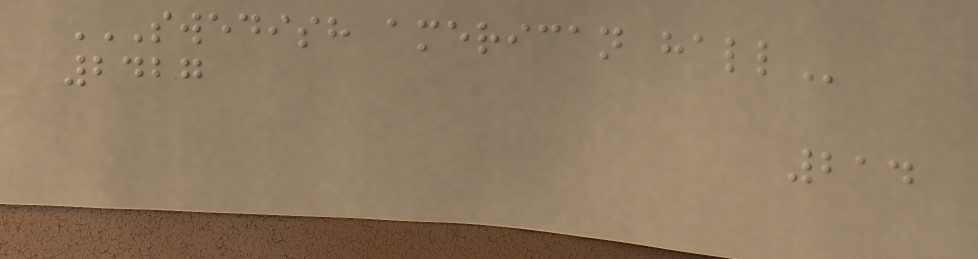SWEDISH AMERICAN HALL
2427
214
